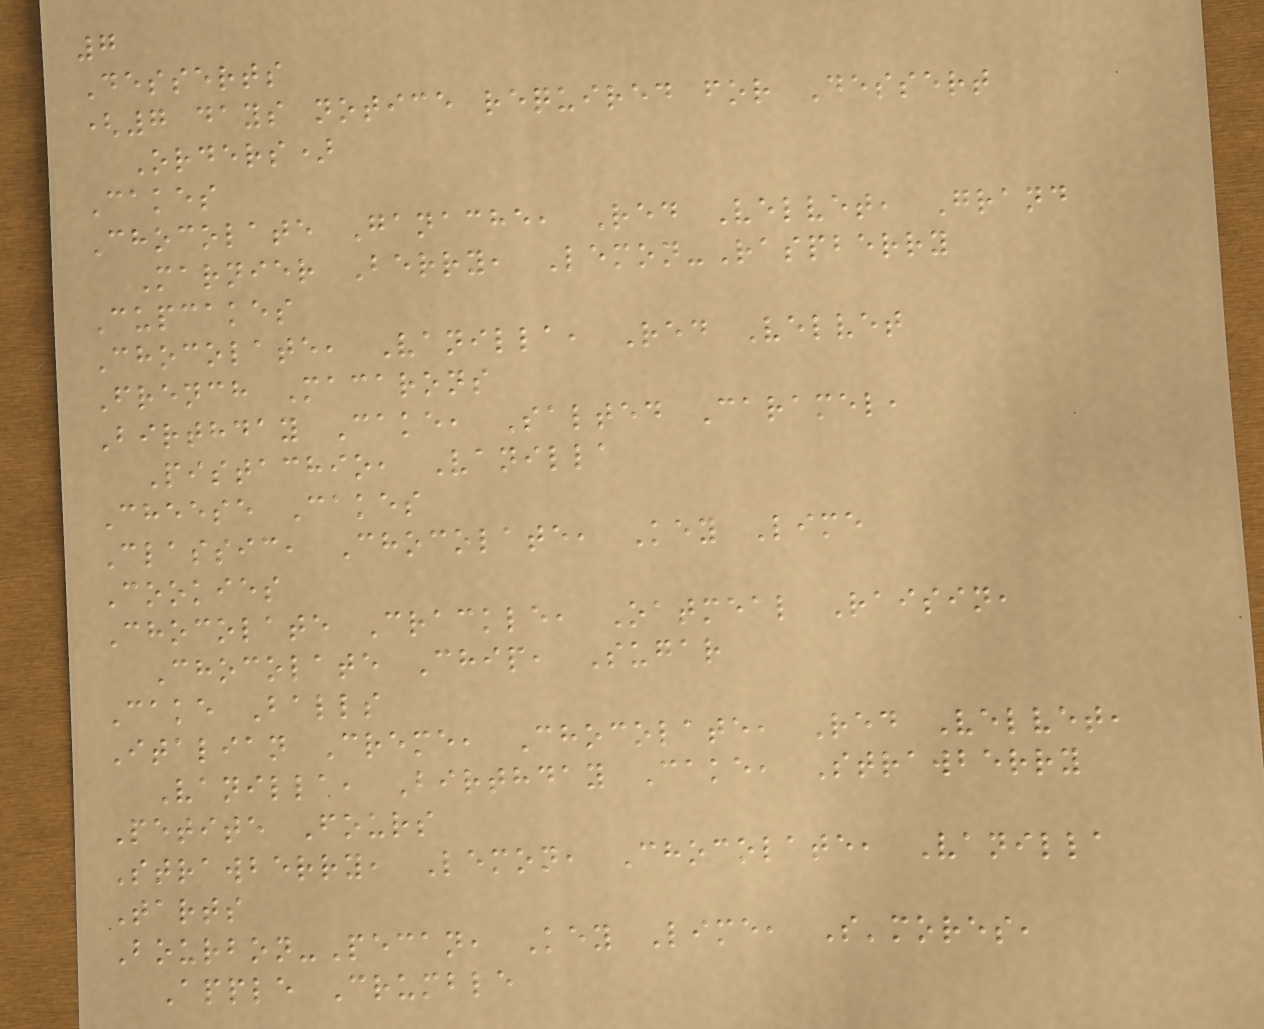7
Desserts
(7 days notice required for Dessert
Orders)
Cakes
Chocolate Ganache, Red Velvet, Grand
Marnier Berry, Lemon-Raspberry
Cupcakes
Chocolate, Vanilla, Red Velvet
French Macarons
Birthday Cake, Salted Caramel,
Pistachio, Vanilla
Cheese Cakes
Classic, Chocolate, Key Lime
Cookies
Chocolate Crackle, Oatmeal Raisin,
Chocolate Chip, Sugar
Cake Balls
Italian Creme, Chocolate, Red Velvet,
Vanilla, Birthday Cake, Strawberry
Petite Fours
Strawberry, Lemon, Chocolate, Vanilla
Tarts
Bourbon-Pecan, Key Lime, S'mores,
Apple Crumble
